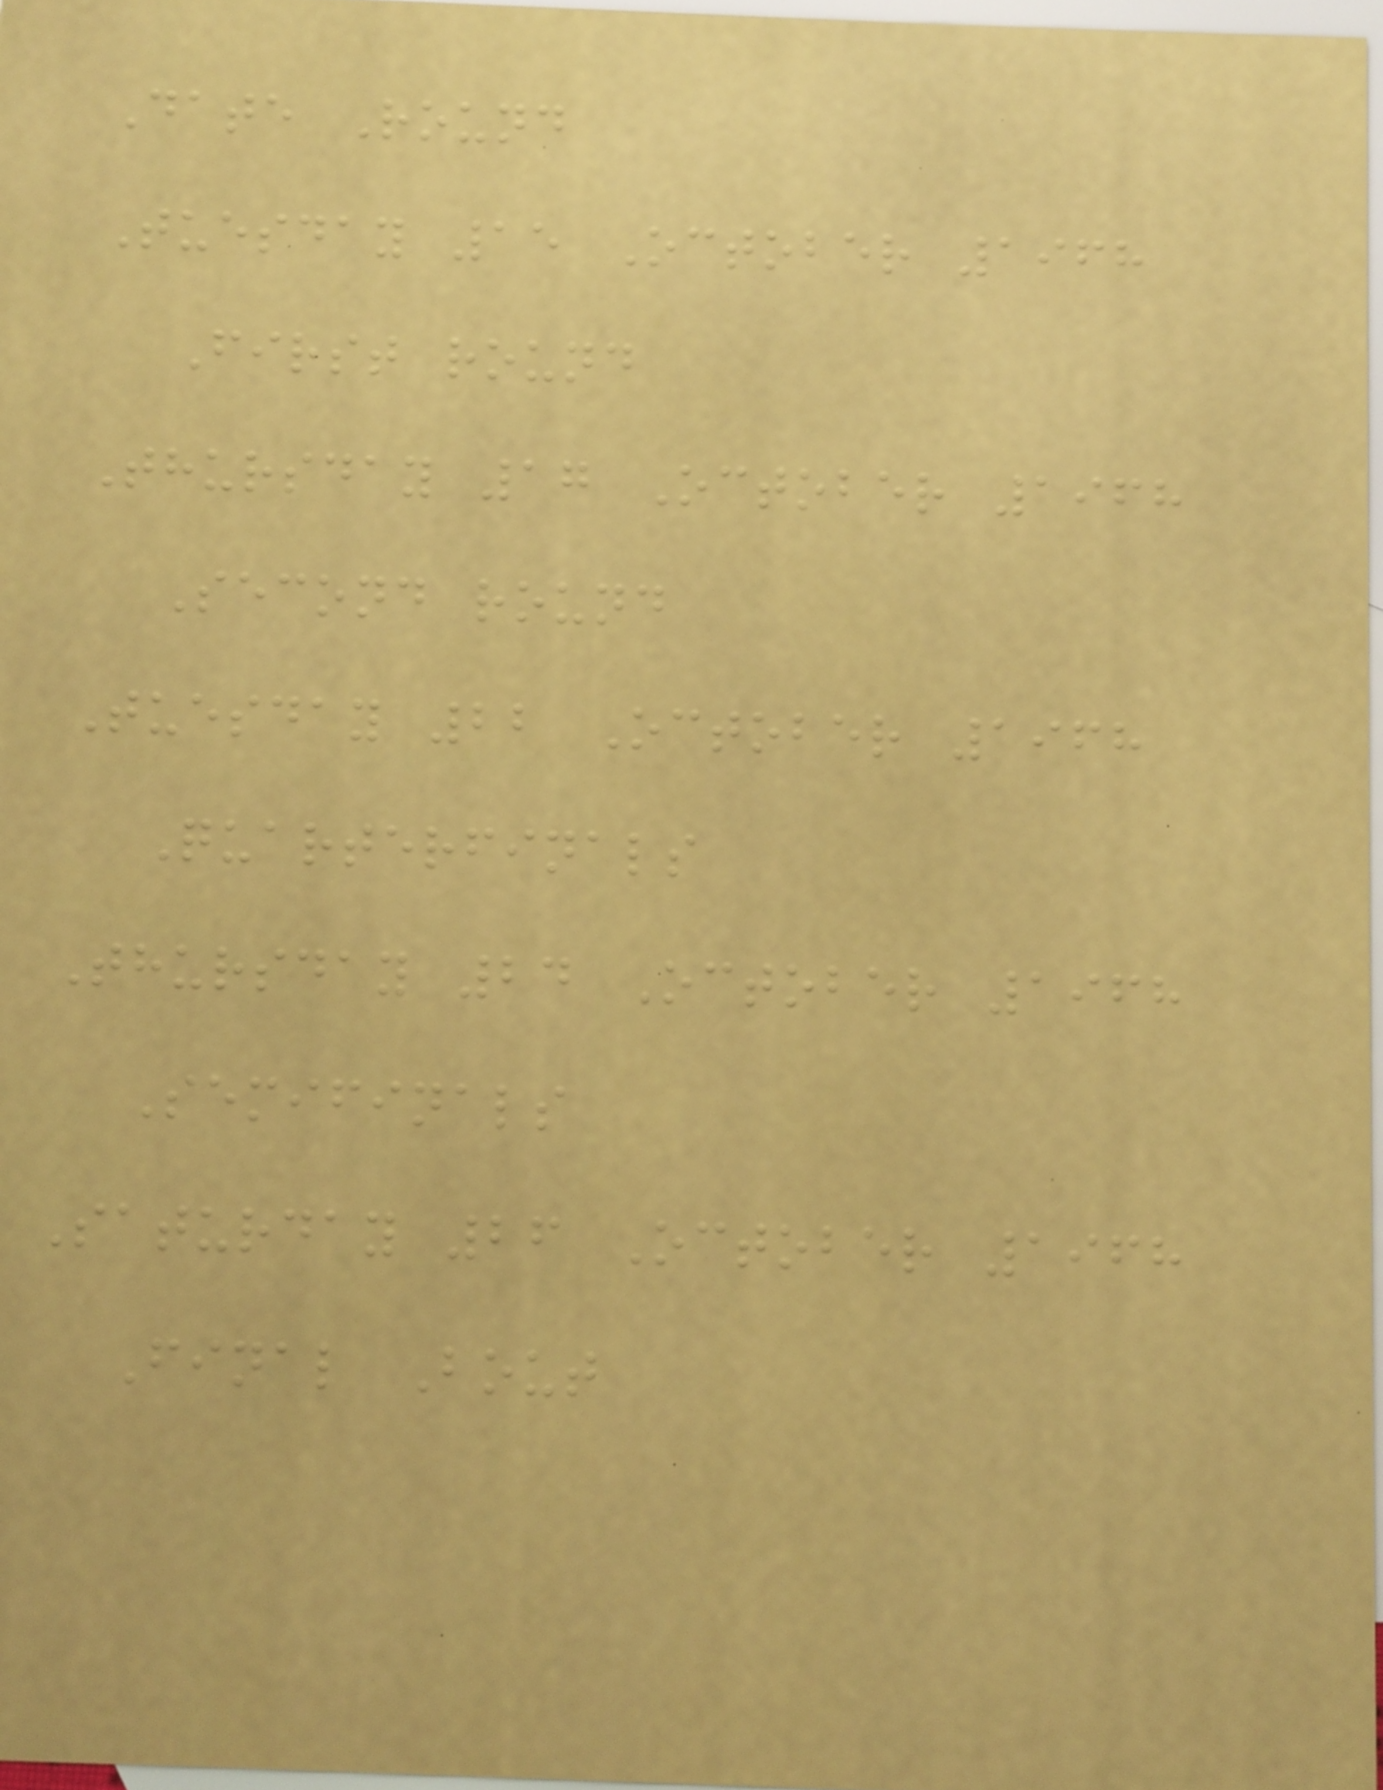Date Round
Tuesday 15 October 1968
First round
Thursday 17 October 1968
Second round
Tuesday 22 October 1968
Quarterfinals
Thursday 24 October 1968
Semifinals
Saturday 26 October 1968
Final Bout
